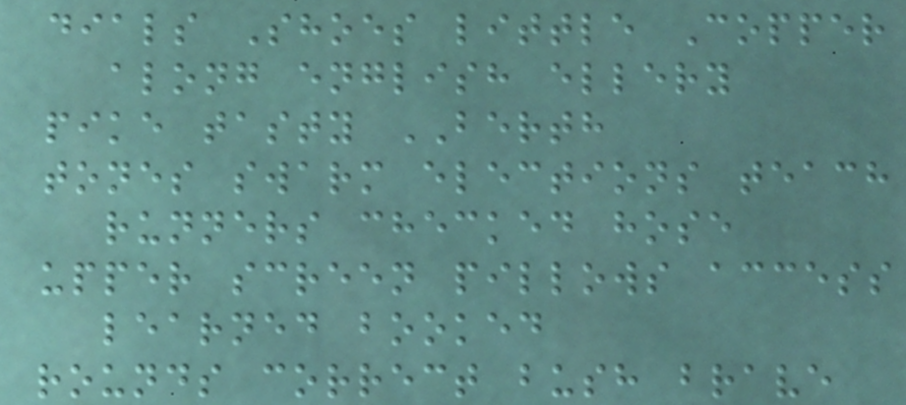dials Shoes little Copper
along english ellery
pike tasty BERTH
tones swarm elections teach
runners checked hose
upper screen pillows access
learned booked
rounds correct bush brave
